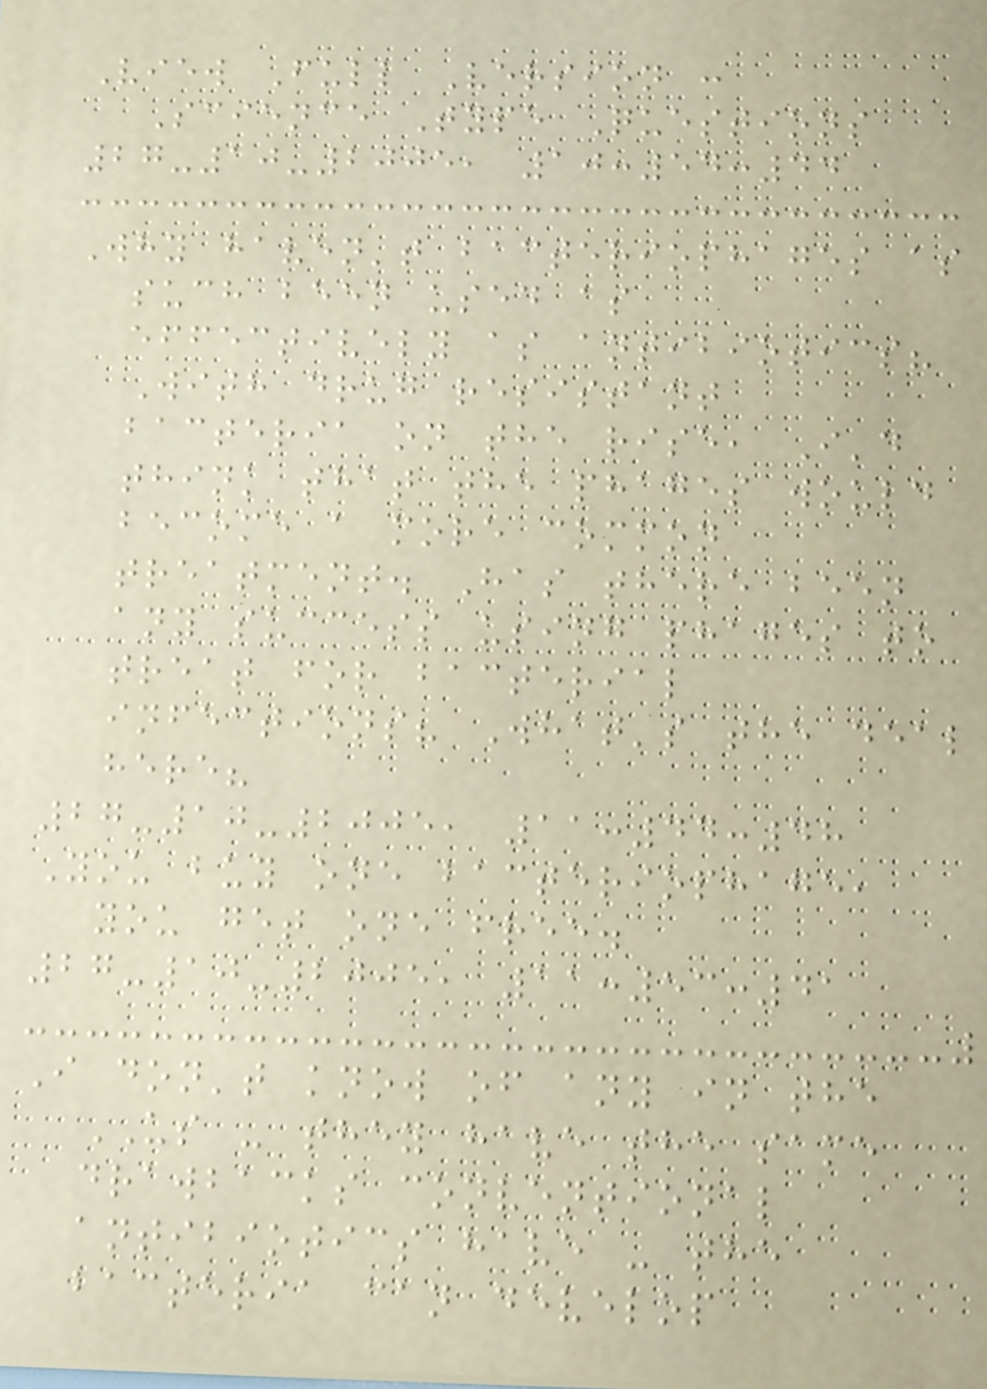View Full Version :
Science Type Questions
27-10-2005, 10:54:44
Why haven't bacteriophages as
such been used as
effectively as antibiotics?
With drug resistant
bacteria on the rise, I'd
think that the phages would
become a more common
treatment. Has there been
any success using phages to
treat for bacterial
infections? What's the deal
here?
27-10-2005, 11:44:48
You buy one bacteriophage,
you get one free.
27-10-2005, 11:53:41
I don't know of any in the
US - they have the same
drawbacks conventional
antibiotics have - the
bacteria can develop
